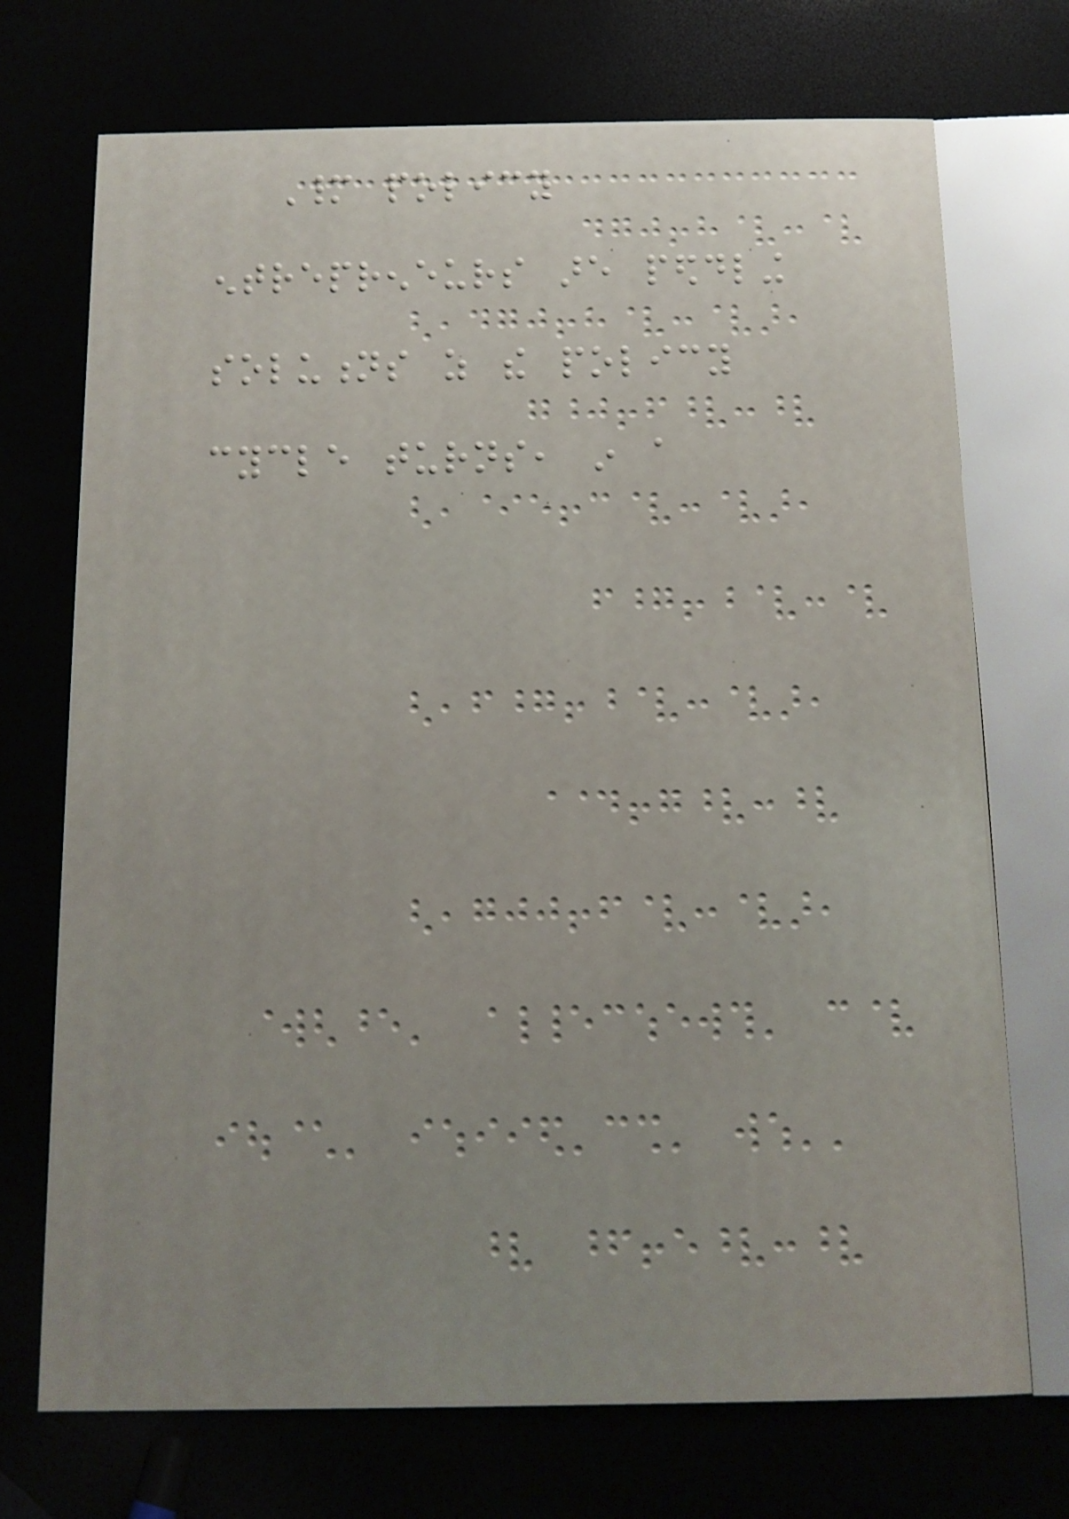Many policy
entrepreneurs are peddling
solutions as the policy
cycle turns, in a
